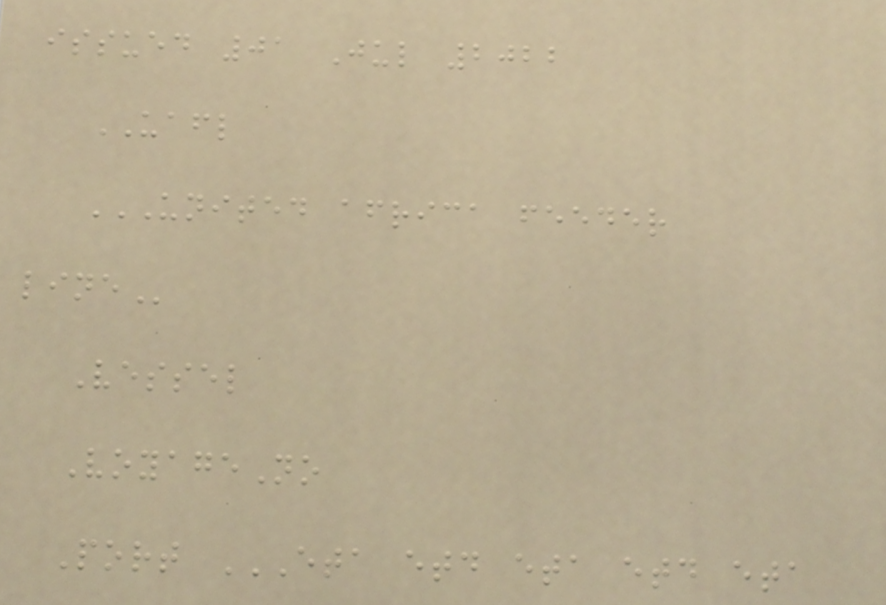issued 01 Jul 2022
UAFL
UNITED AFRICA FEEDER
LINE
Vessel
VoyageNo
Port ETA ETD ETA ETD ETA
